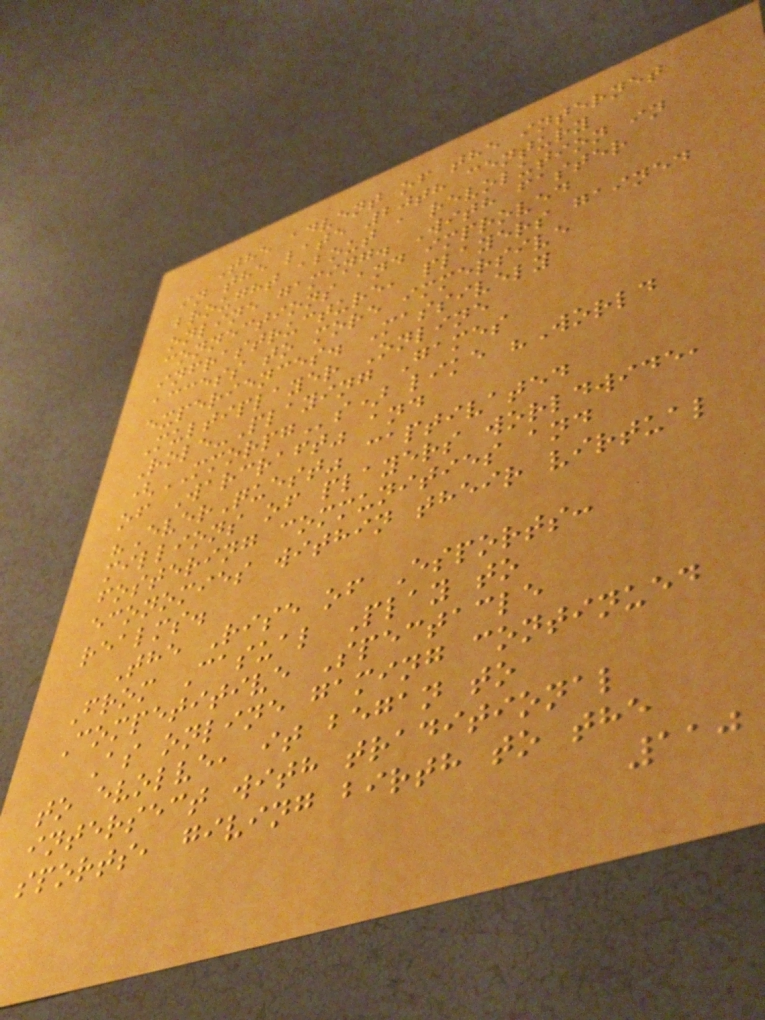The advent of the internet
in the late 20th century
brought about a revolution in
online gaming. With faster
connections and improved
infrastructure, players gained
access to more immersive
experiences. Massively
Multiplayer Online
Role-Playing Games
(MMORPGs) like "World
of Warcraft" and
"EverQuest" captivated
millions of players worldwide,
fostering communities and
economies within their virtual
realms.
The Rise of Esports:
From Casual Play to
Competitive Spectacle
As online gaming continued
to evolve, it began to
intersect with traditional
sports, giving birth to the
110
